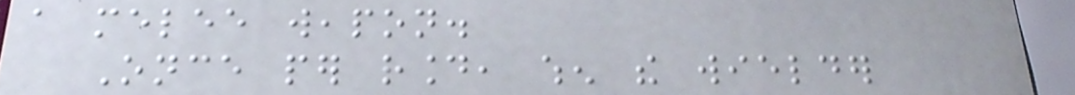a melee weapon.
Once per round, when the wielder
